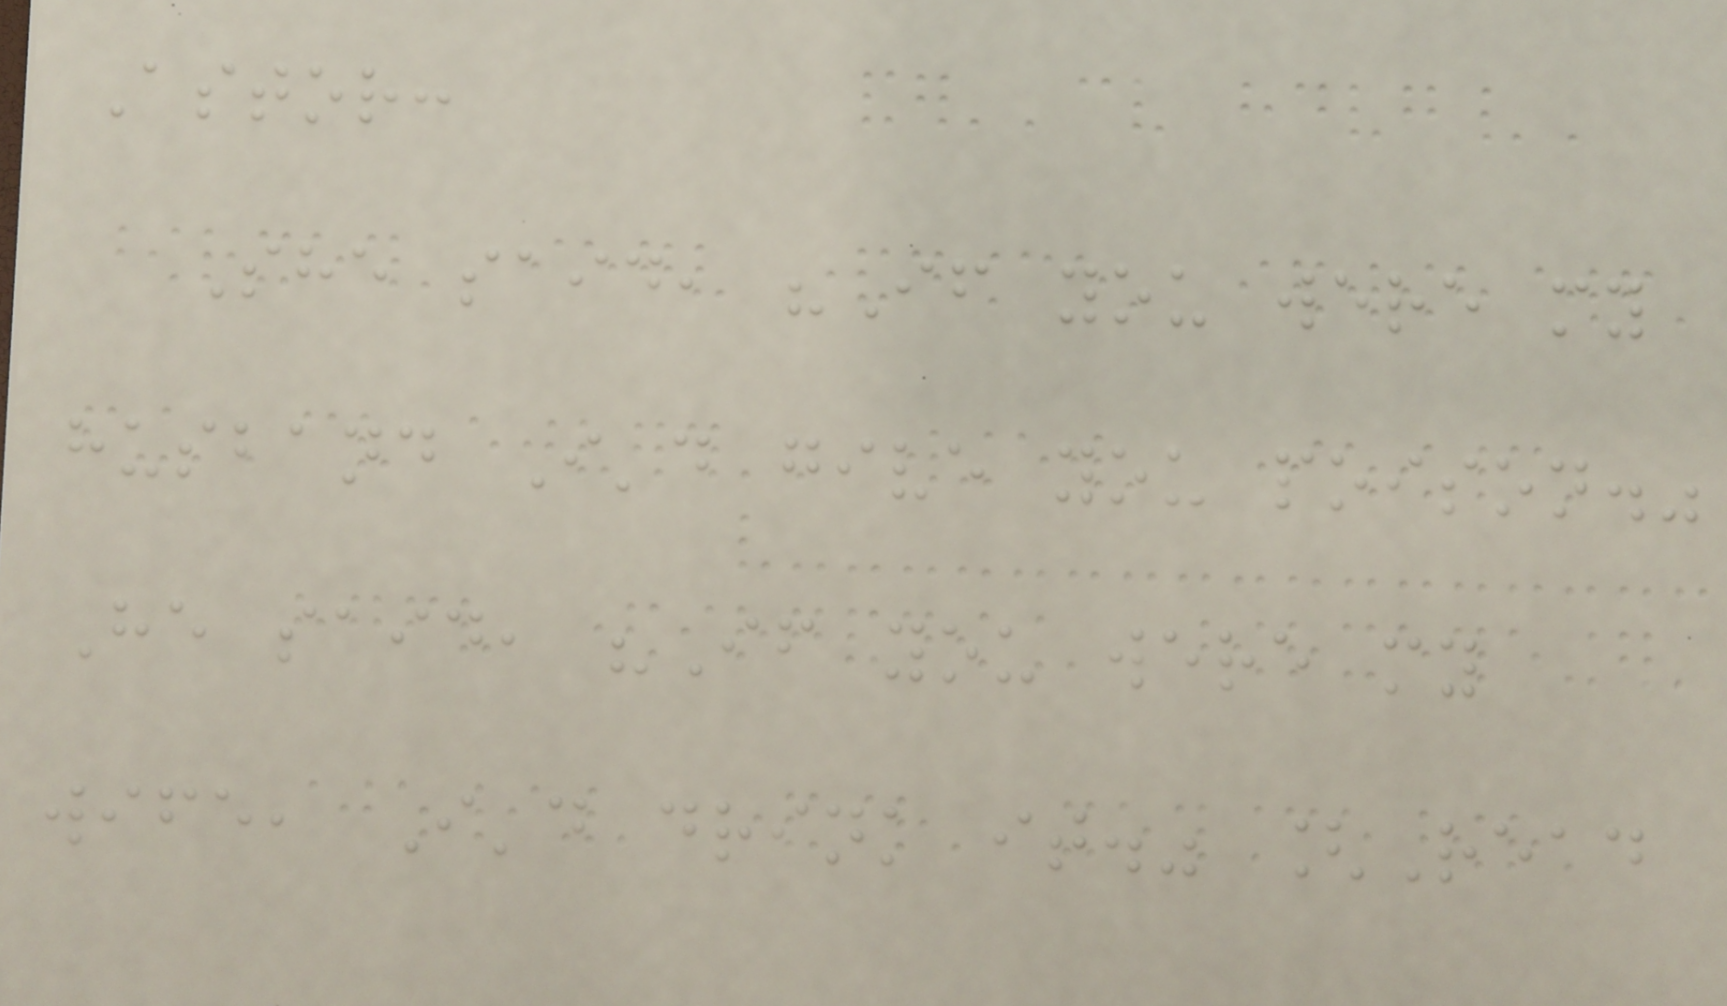Astor:
She said, "If you were my
husband I'd give you poison."
He said, "If you were my
wife, I'd drink it." [Read
